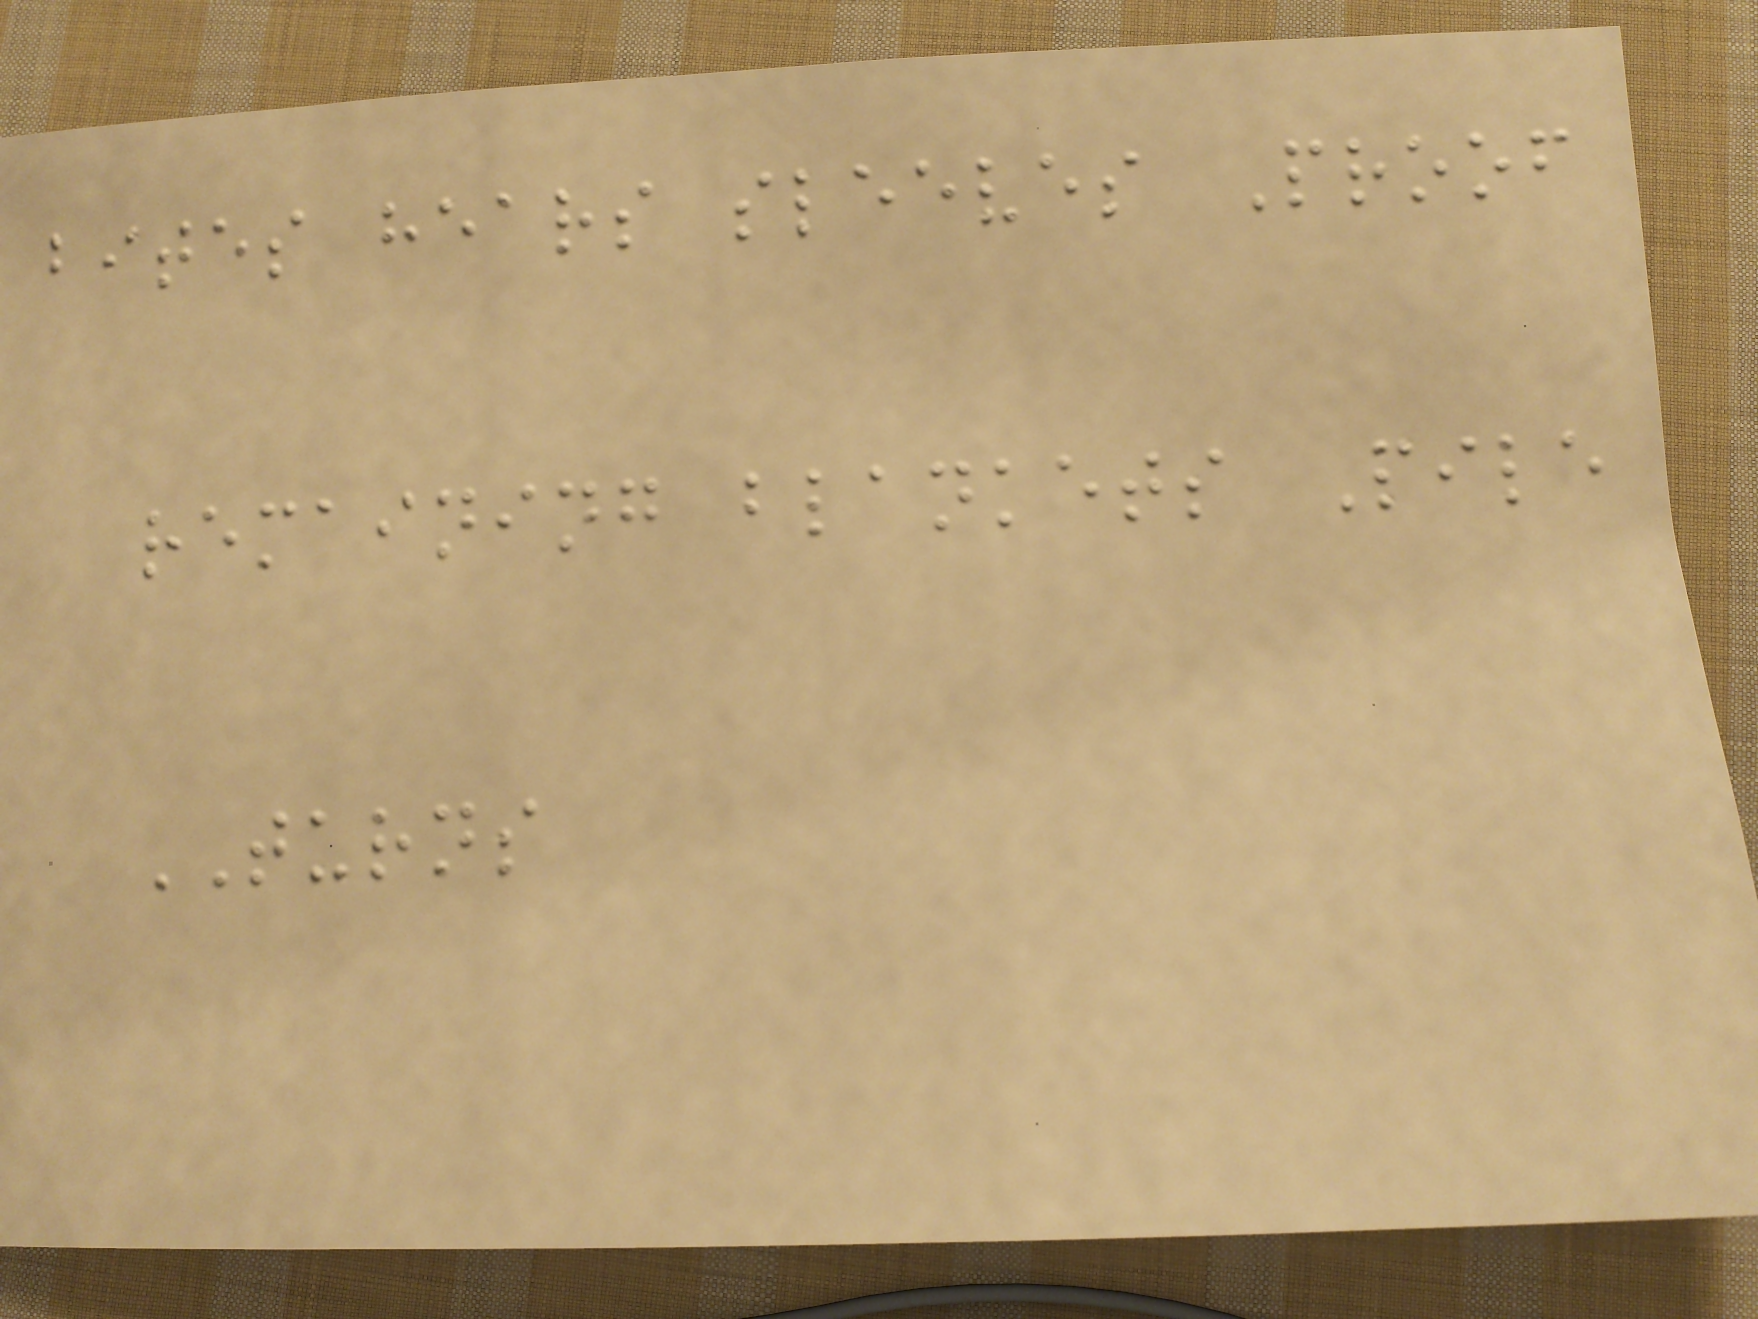bites hears sleeves Proof
remaining blankets Pile
TURNS
